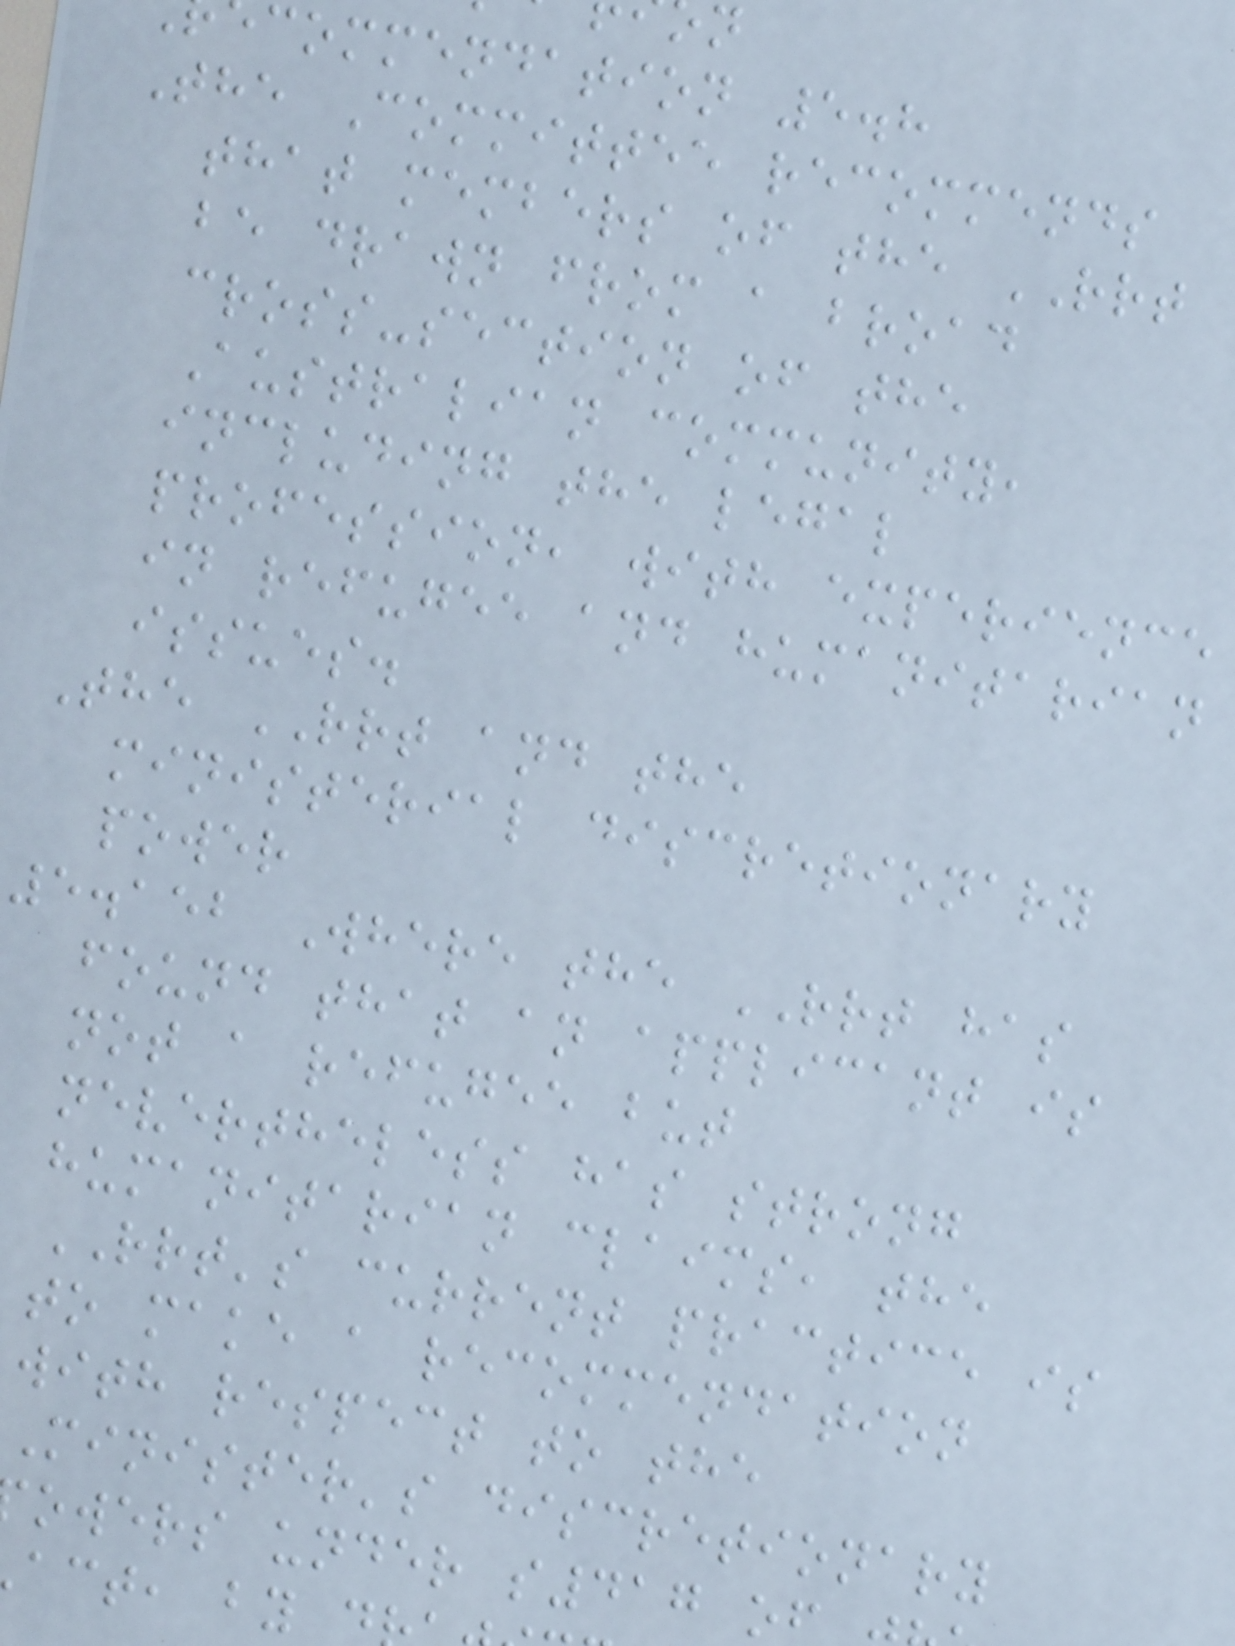commendation 5.8
The Committee recommends
that members of the RRT
be drawn from a broad
cross-section of the
Australian community,
including the legal
profession, with experience
in refugee and humanitarian
issues.
The RRT and the
ministerial discretionary
power
5.152 Where the RRT has
found that an applicant is
not a refugee but
nevertheless has strong
humanitarian claims, the
RRT's current practice is
to make a recommendation
with respect to the
Minister's discretionary
owers under s417 o
act, by
